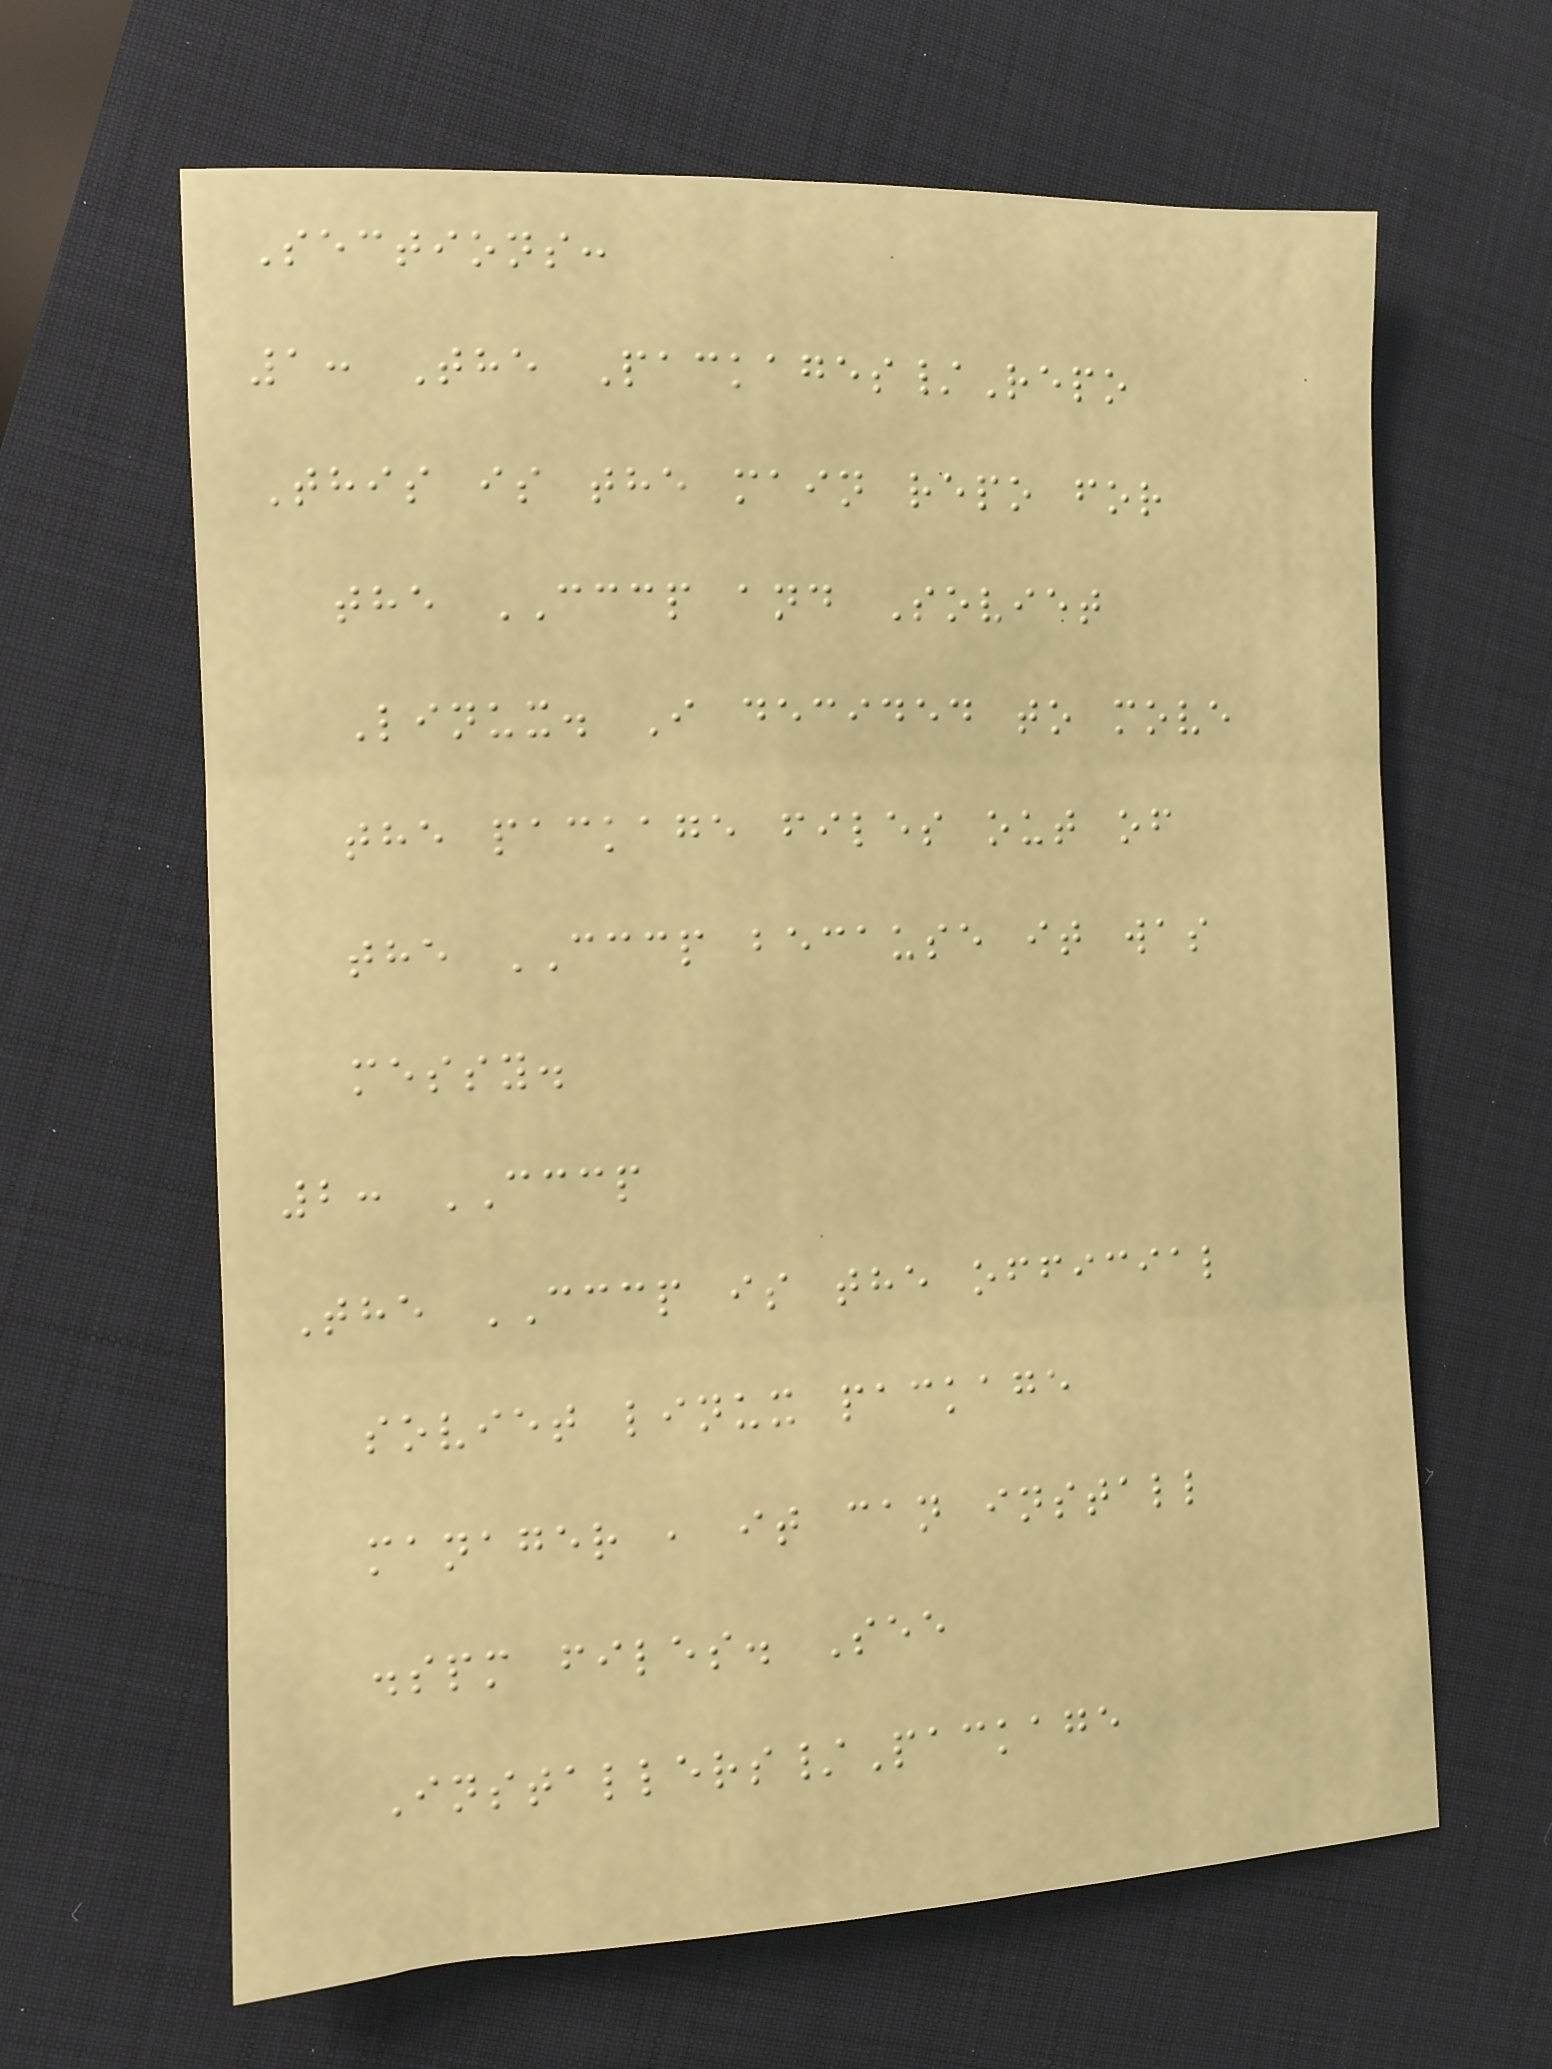Sections:
1: The Packages/Repo
This is the main repo for
the CCCP and Soviet
Linux. I decided to move
the package files out of
the CCCP because it was
messy.
2: CCCP
The CCCP is the official
soviet linux package
manager , it can install
.spm files. See
Installers/Package
